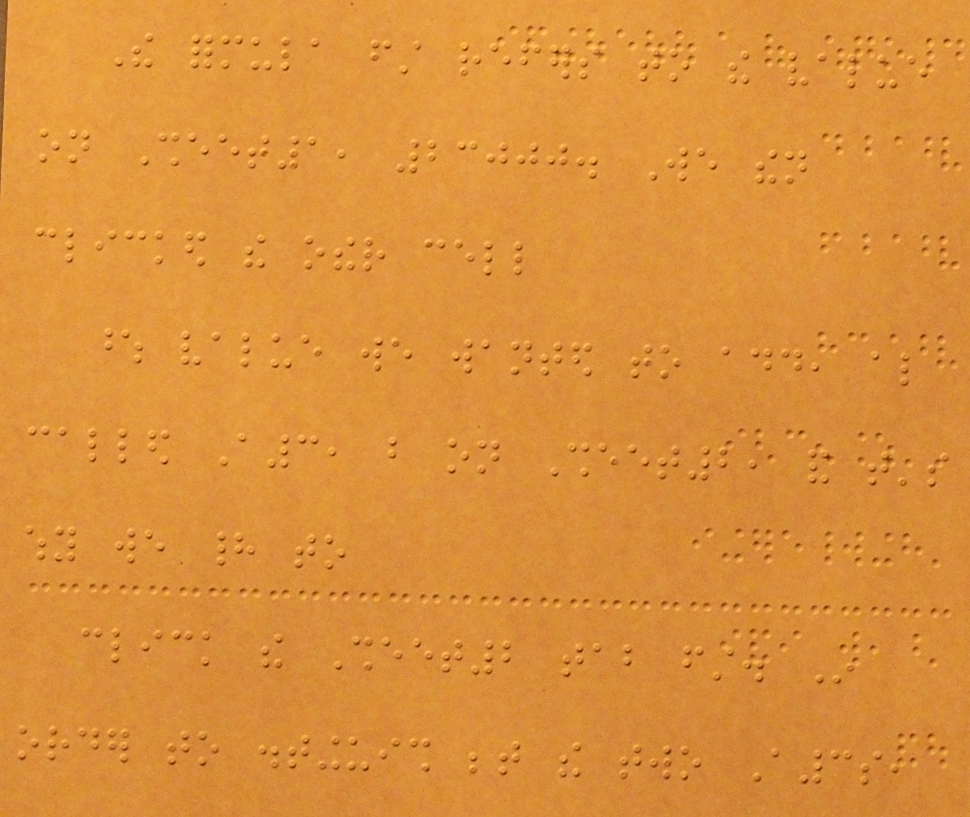The formula first refers to the value
on Sheet1, 23000. We then
clicked the other cell
whose value we wanted to add, also
called A3, but on Sheet2, and that's
why we had to
click the Sheet2 tab first. In
order to distinguish between the two A3s,
